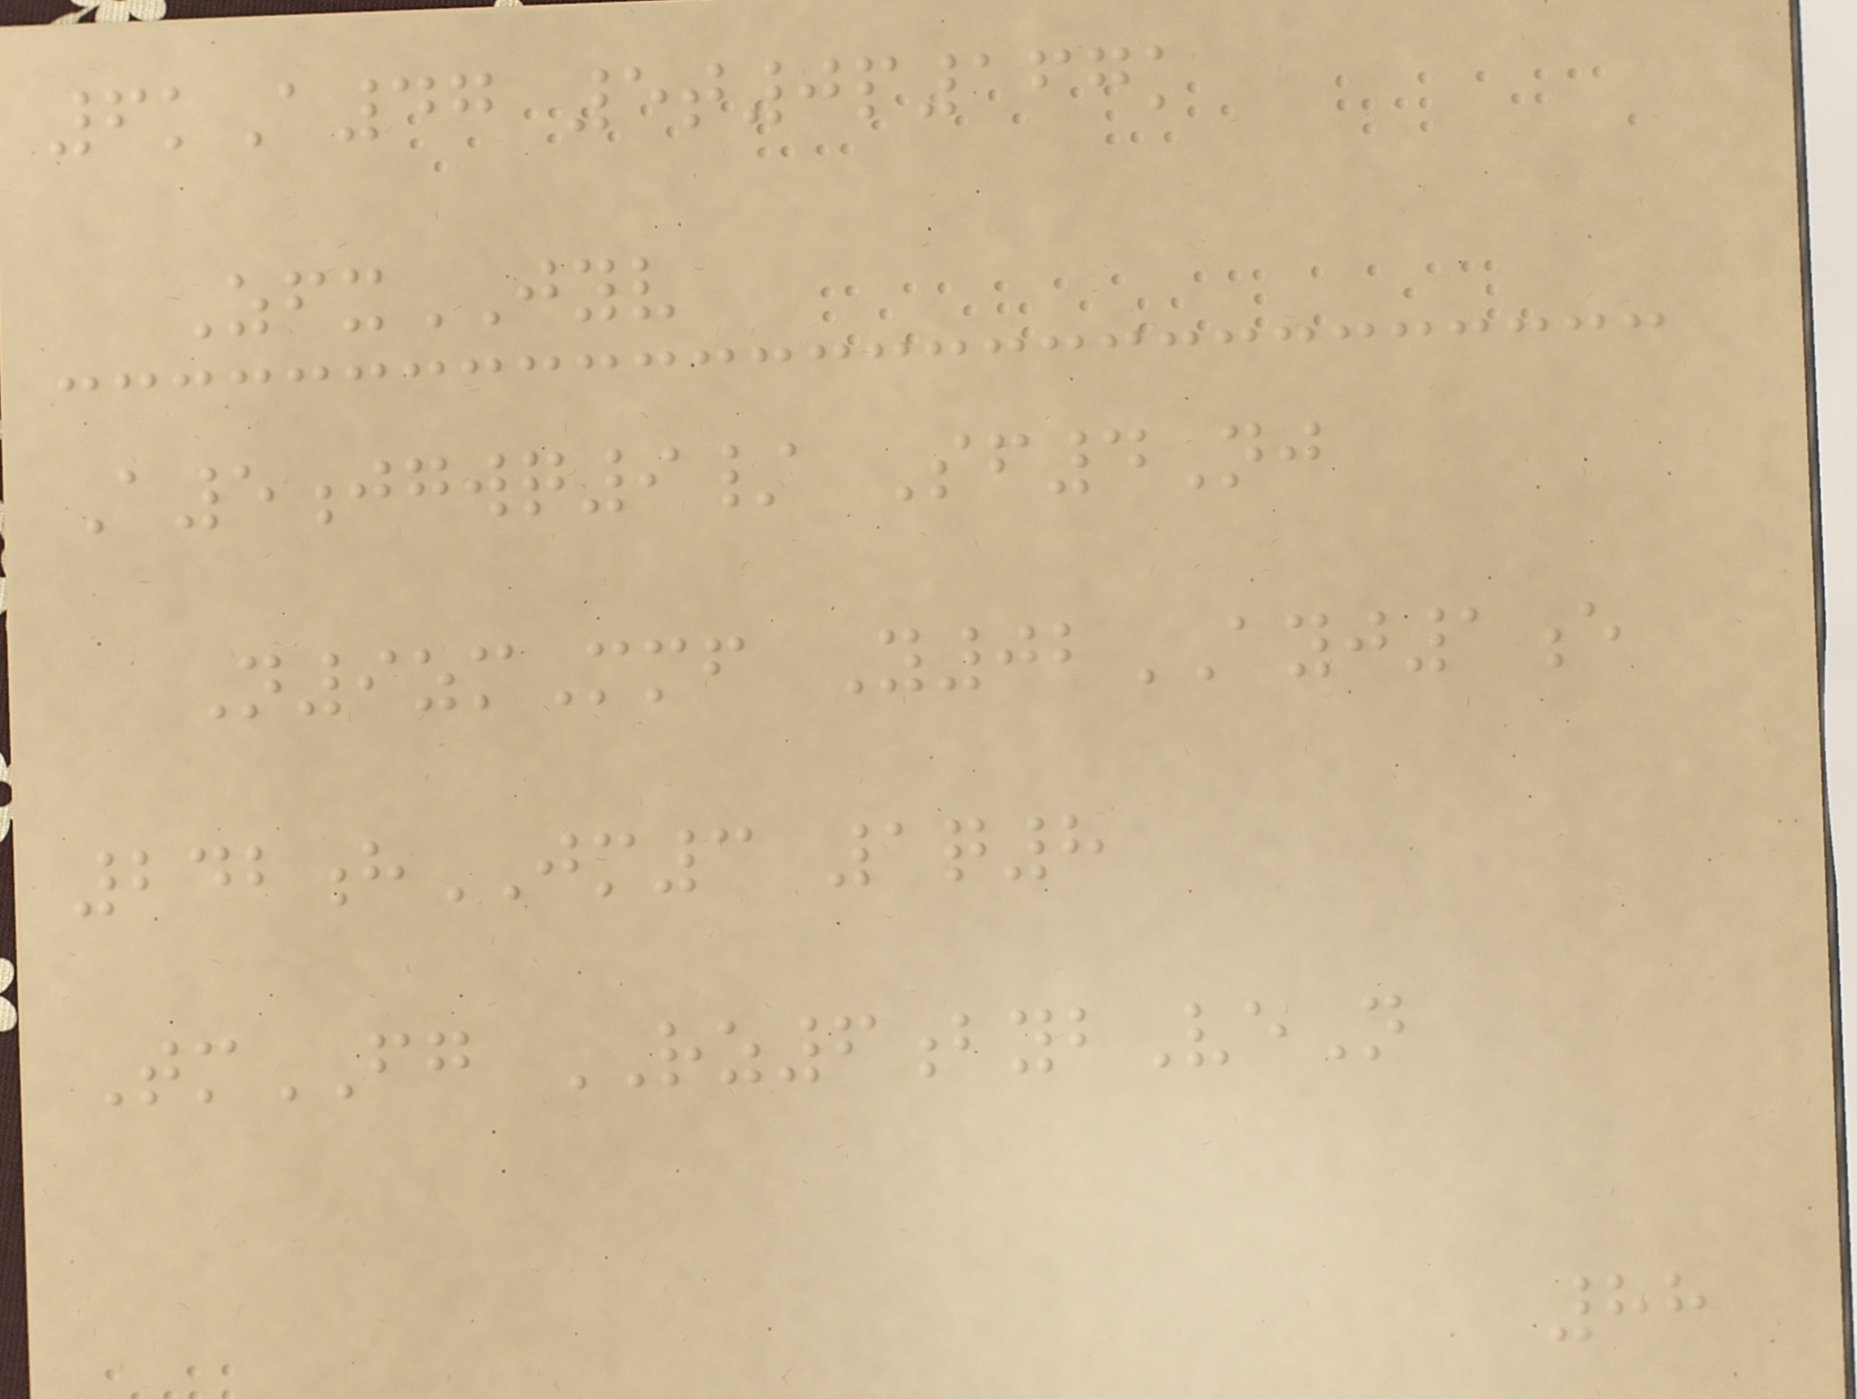6kA47 5t0p167k
ZfxJYV
A5jgwq9/ Sf4Nj
N9zmMmf Y02AYJ1e
242hJM3 1q8
TmFG RZ6bybVeN
88
